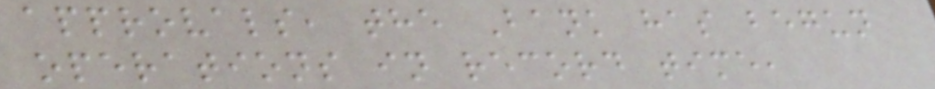approvals, the Bank has begun
operations in record time,
